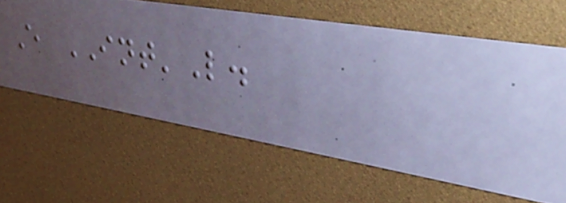E INT'L.
